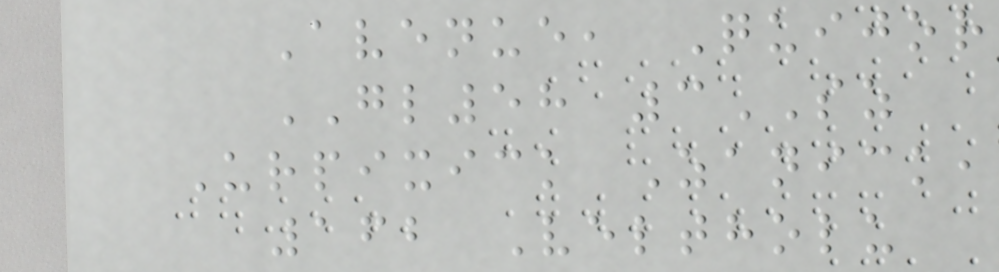Avenue, Quijor
GL58 3SZ
Urpixick Zanick,
162 Veltholu
